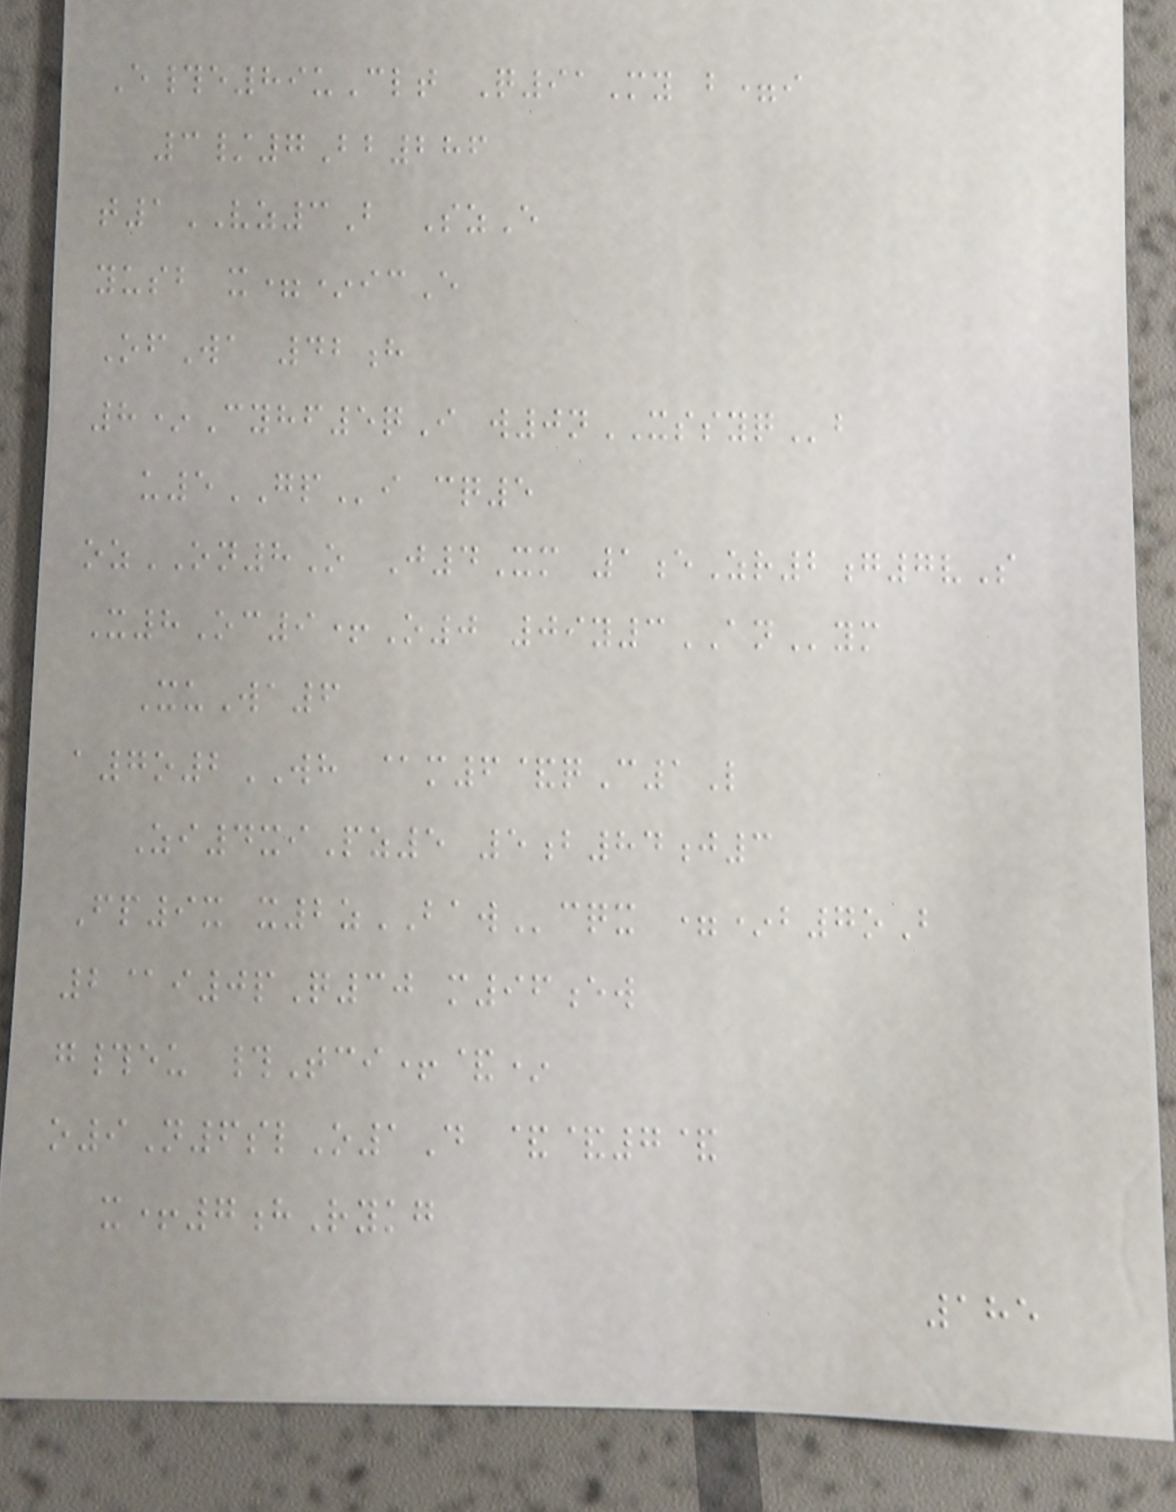E#e89uClt Q91My b=i
3/7Bb286
t1VZ3B SzE
yusb x=*icE
OfWa 42h
8*Cyhf5qI w0nXSSYQb
u5GPi cq5
ozON8O J4Xm 1eZr2g7vS
X8Oc9+O0 09y3ANym
XuWa6
a7o2WH @m6&qC1L
Zi4xiPz5 5b84j3
Fp9x x2zBAWcqx =*b7oB
2@i0pQ30 m96ew
g#eu #Tci+&*
o9N6slO1D &&7&
x+7hRykg
185
